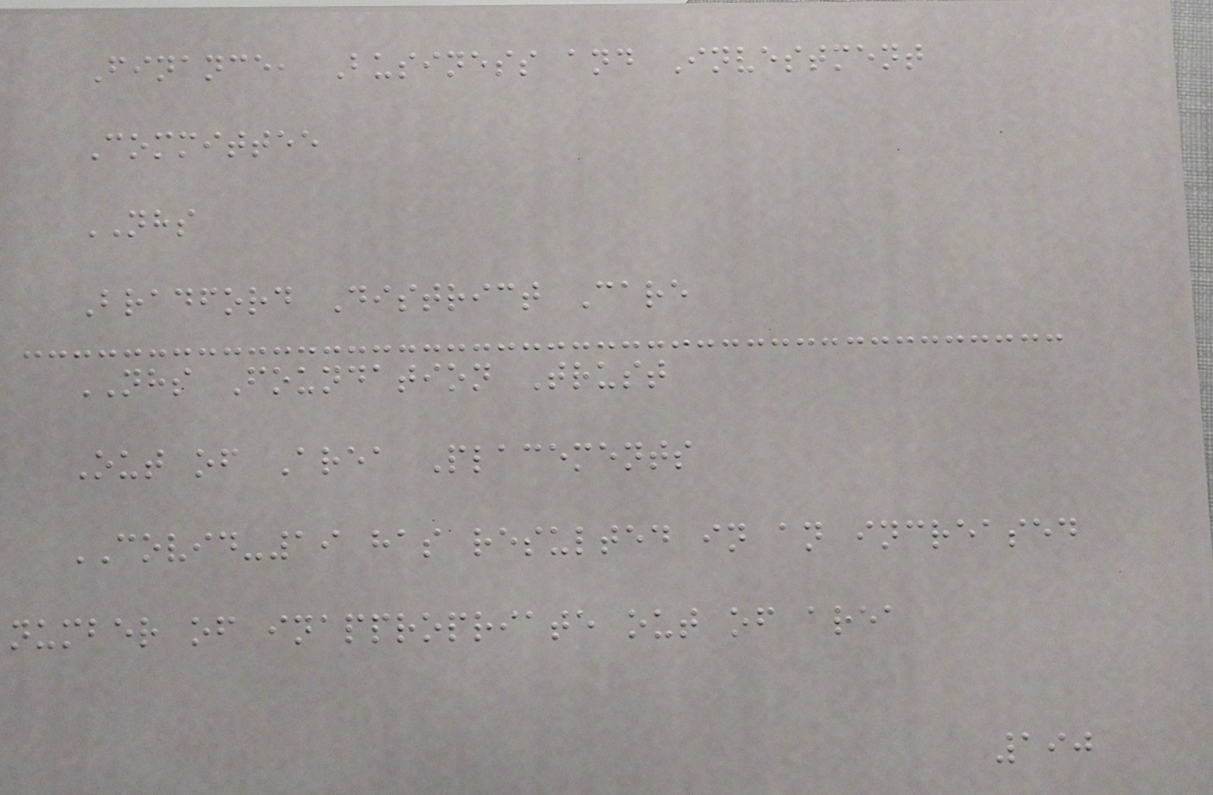Finance, Business and Investment
Committee
NHS
Bradford District Care
NHS Foundation Trust
Out of Area Placements
COVID-19 has resulted in an increased
number of inappropriate out of area
190
